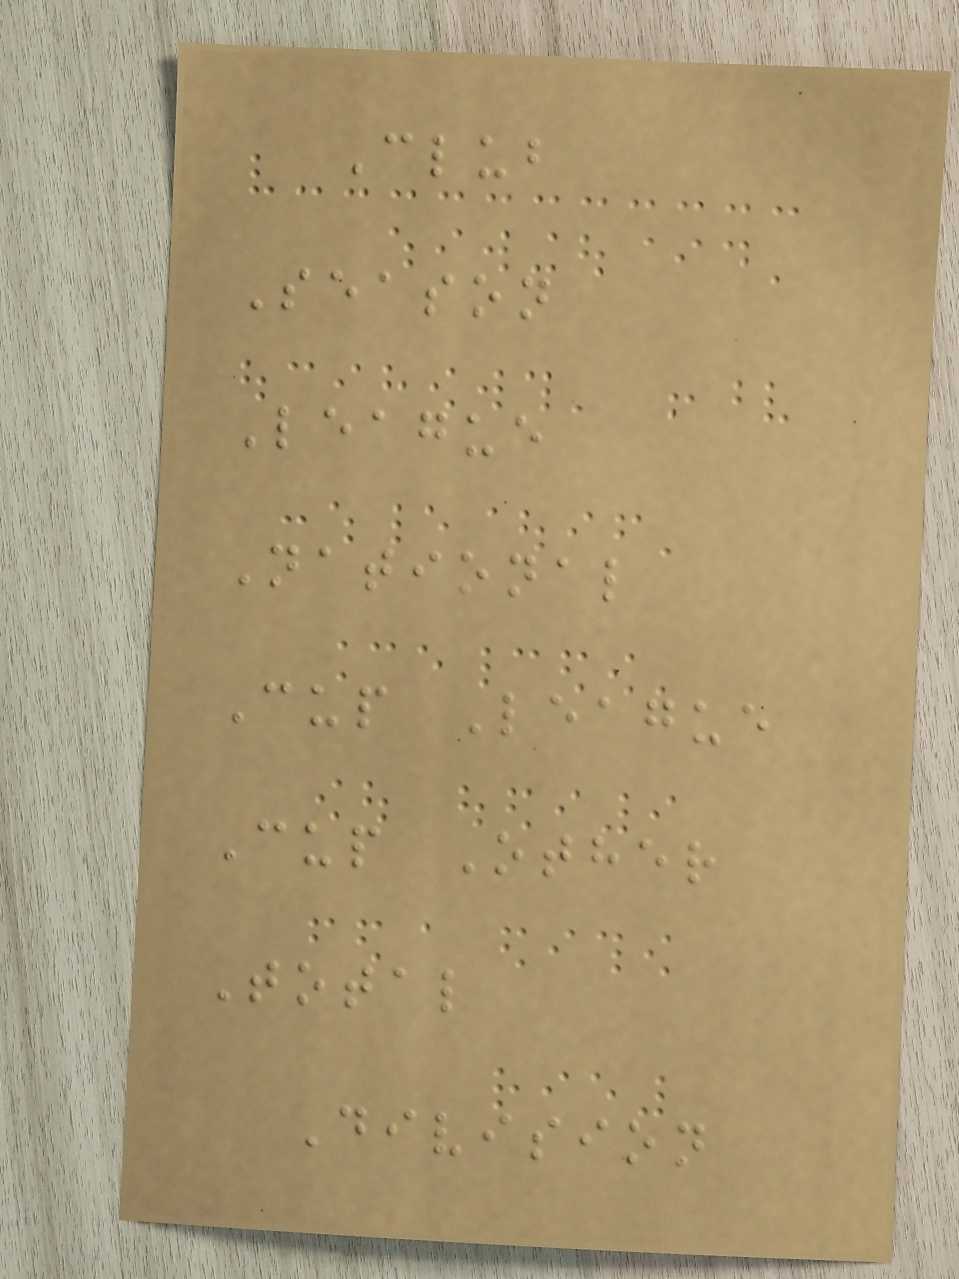Club
Season
League
National
Cup League
Cup Other
Total
Division
